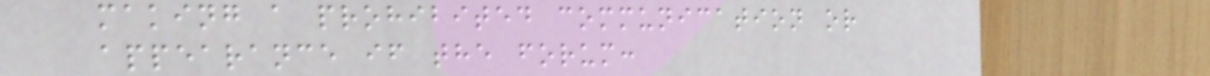making a prohibited communication or
appearance if the forum:
